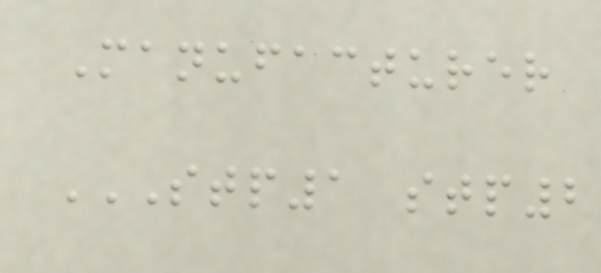Manufacturer
STP1 STP2
